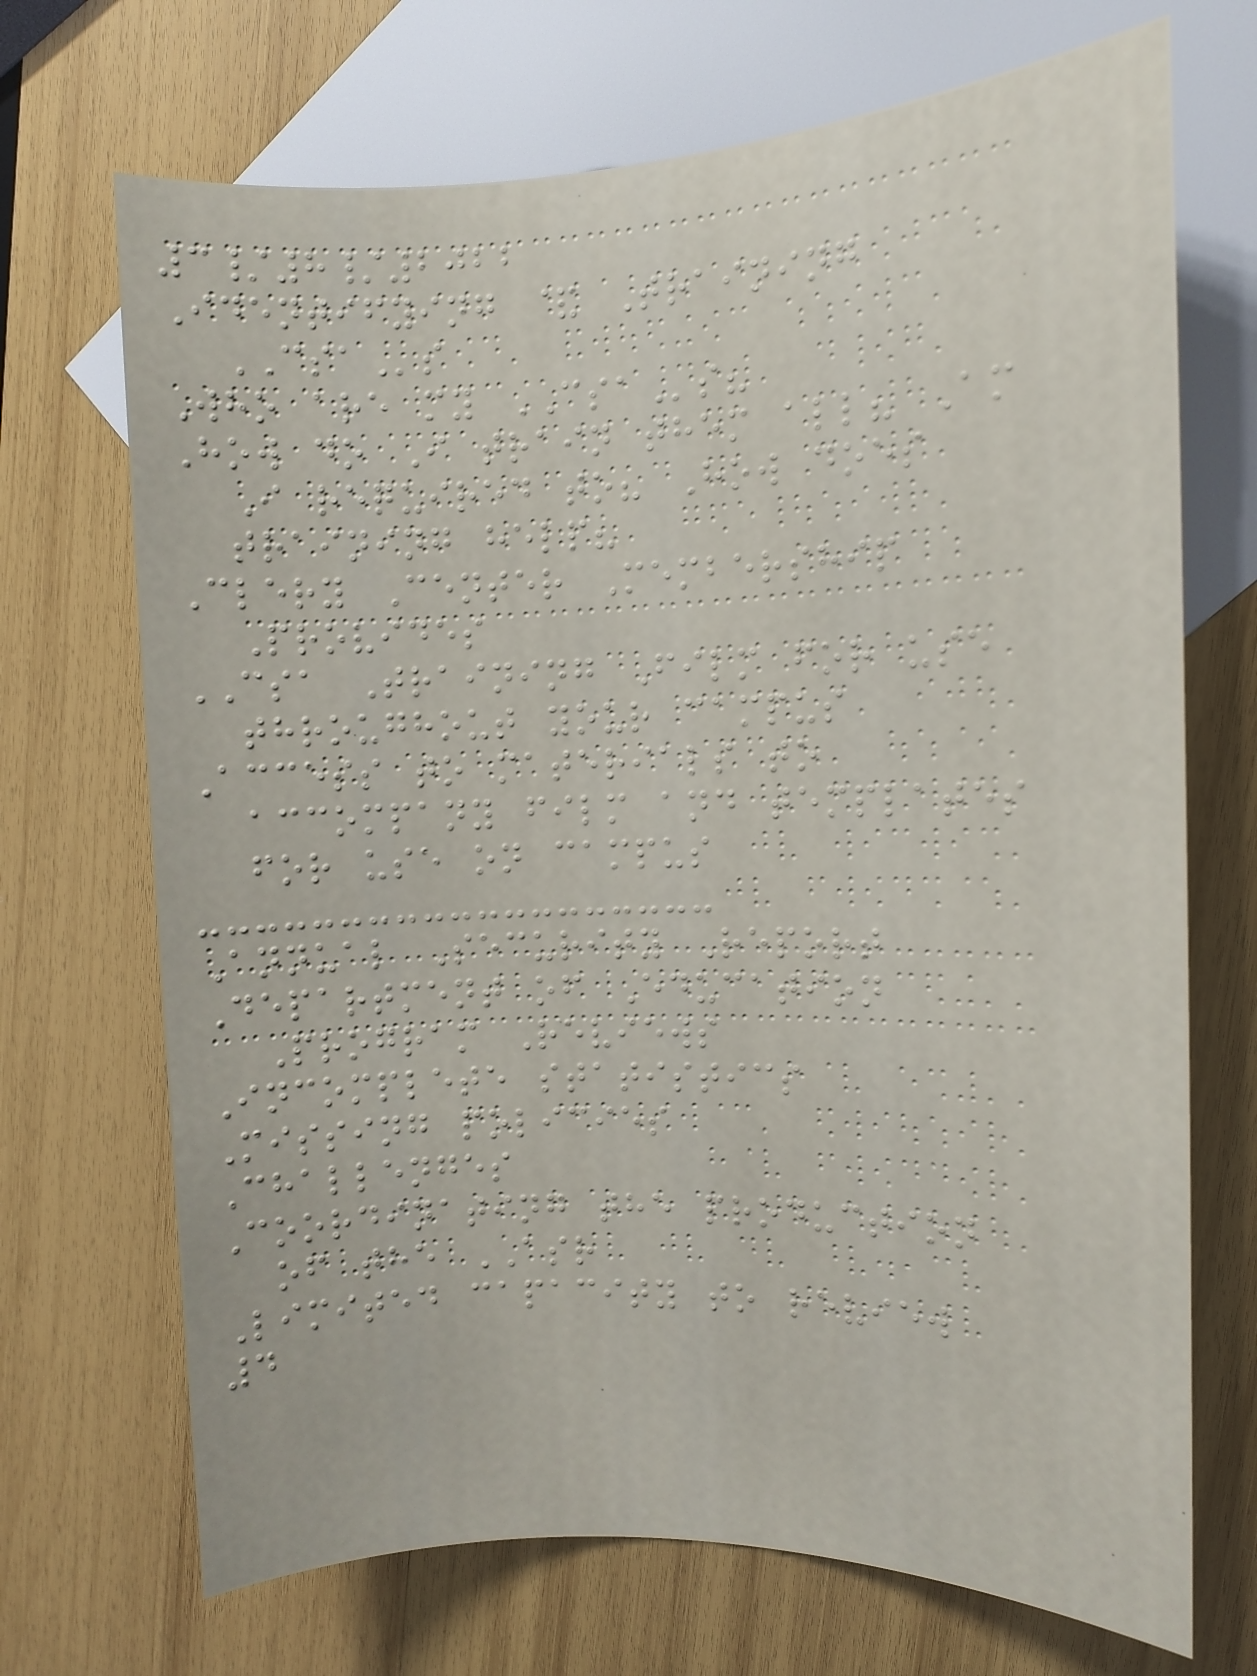3/8/2022
Identifying & Training
CSAs
Who are my CSAs?
How do I train them all? Am
I required to? How does
training help?
Clery Center Membership
Provides
CSA Training Film for use
throughout your campus
Access to materials to
accompany film and templates
for use on campus
Annual Security Report
Department of Education
Program Reviews
Incomplete statistics
Missing policies
Challenges
Coordinating the production
of the ASR
Limited capacity to review
4
